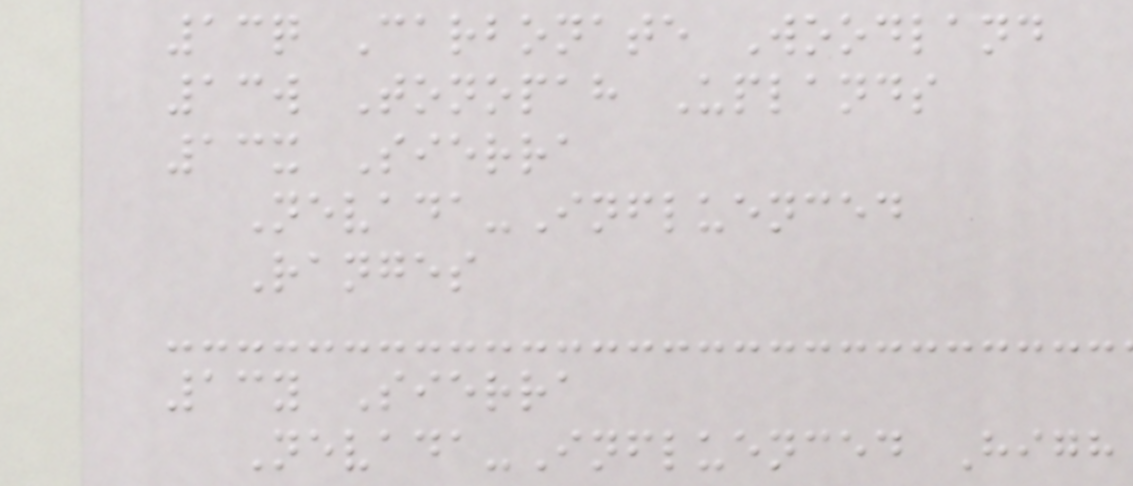13q Carbonate Woodland
13w Tonopah Uplands
13x Sierra
Nevada-Influenced
Ranges
13y Sierra
Nevada-Influenced High
